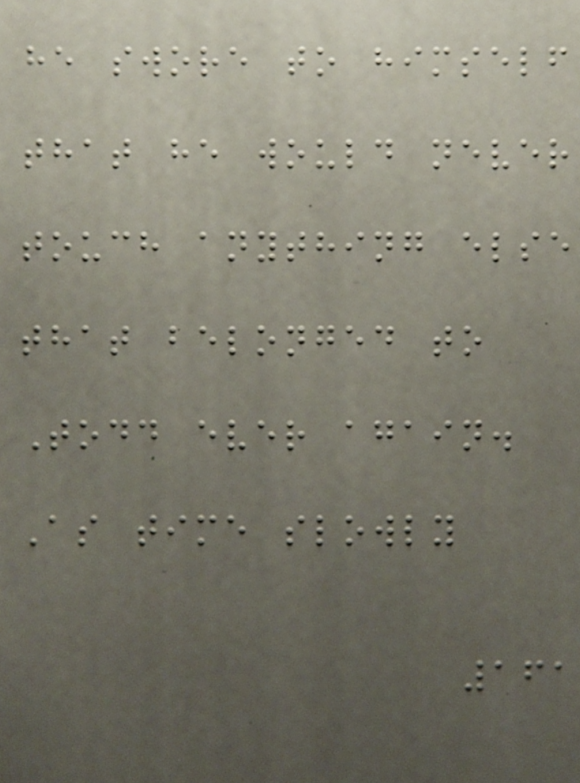he swore to himself
that he would never
touch anything else
that belonged to
Todd ever again.
As time slowly
161
